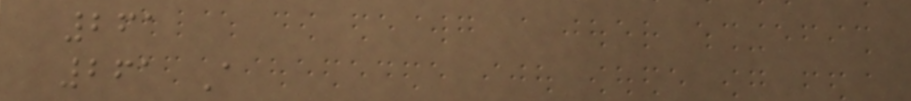261
261 A
